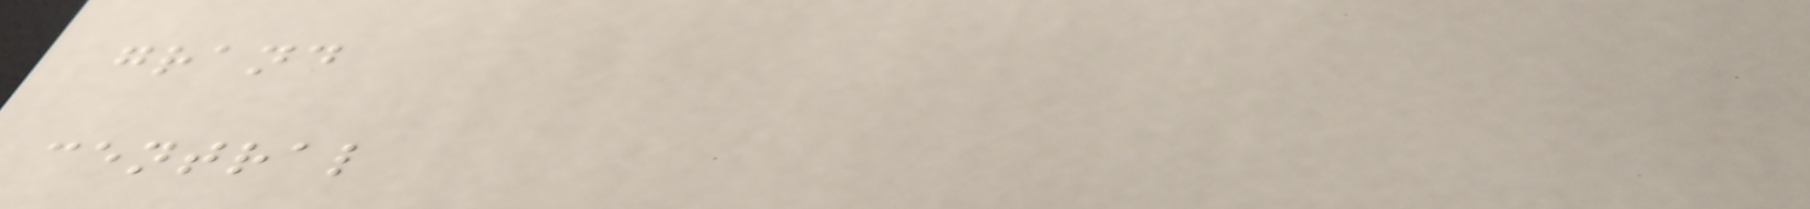grand
central
